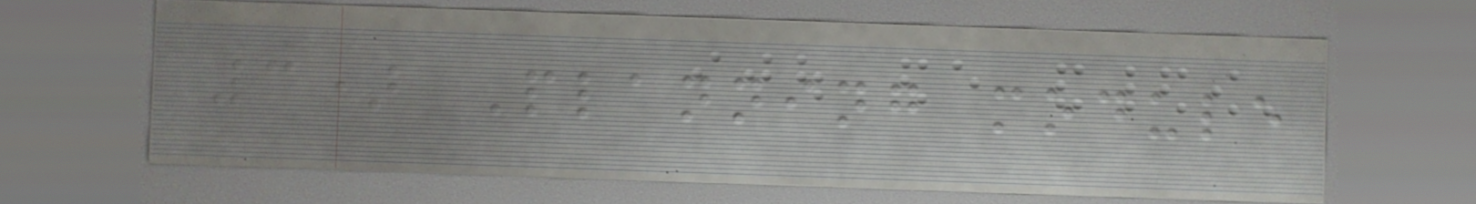3) Planning module
